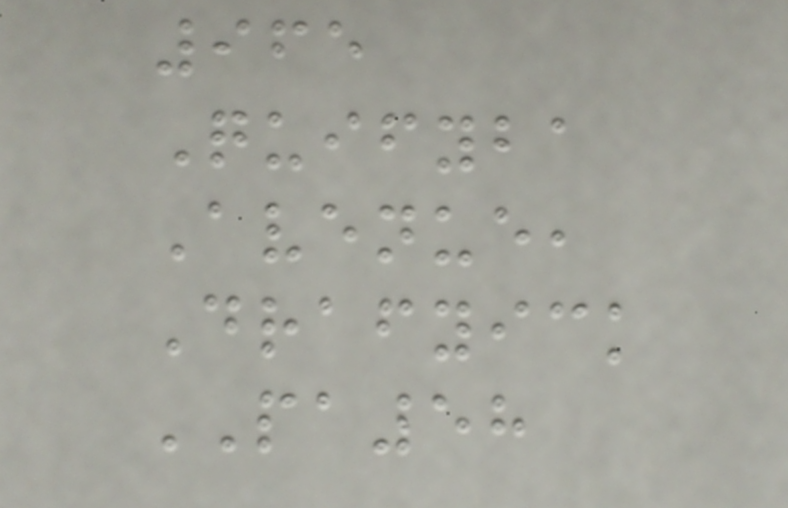965
Quifyba
Avenue,
Drafyick
PA58
